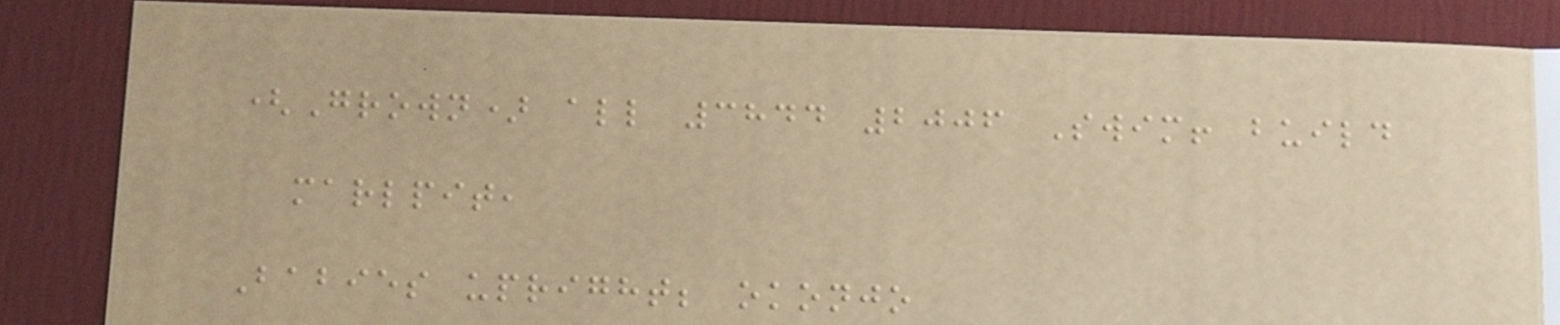(Grown) all 3844 2006 Swim! build
marlpit,
Babies upright; okonjo
